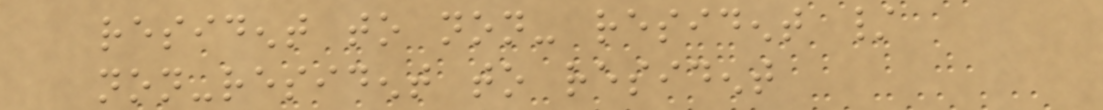resident to non- resident /
non-resident to resident
